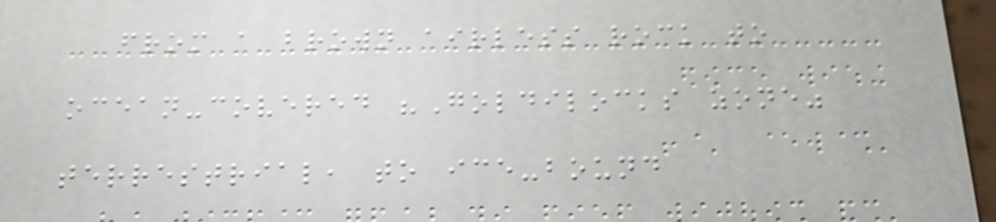from a brown airless rock to
ocean-covered "Goldilocks zone"
terrestrial, to ice-bound
